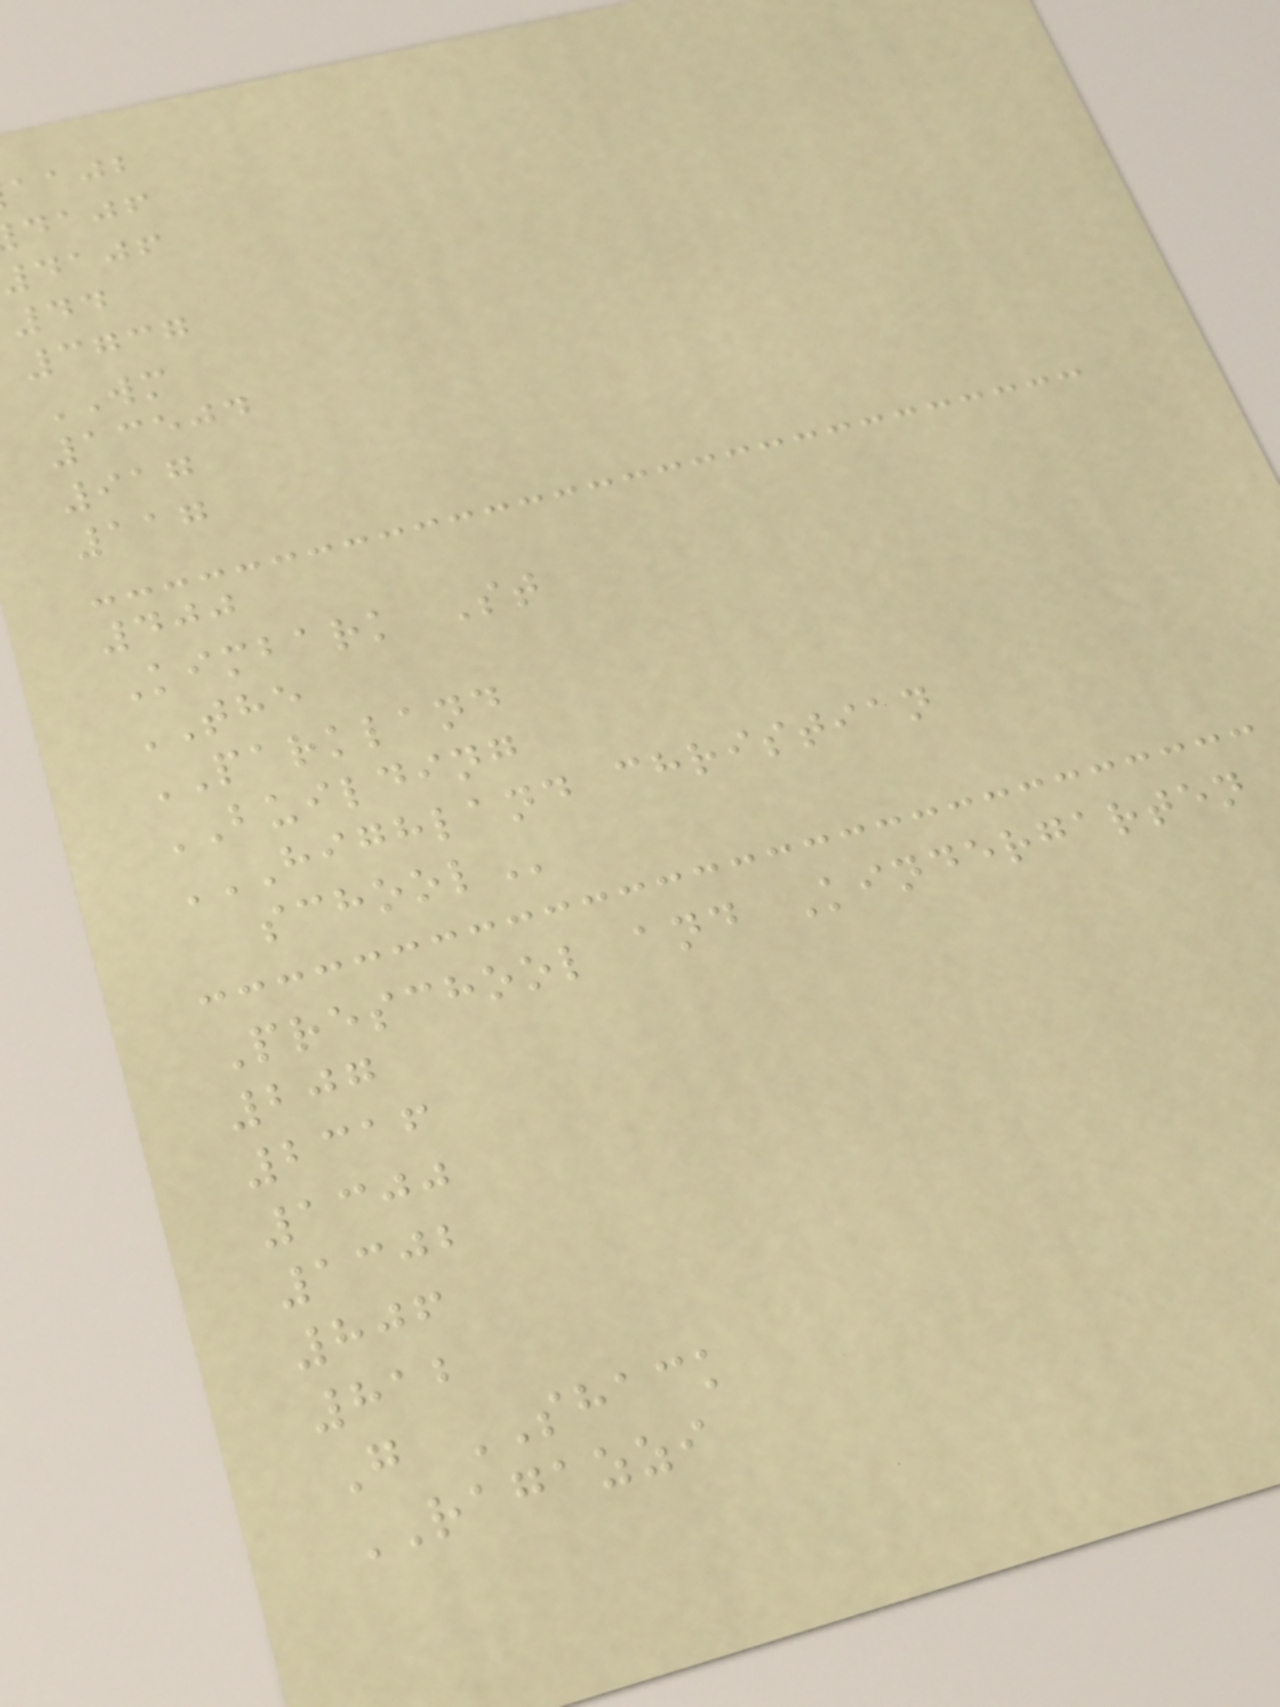aajb
dajf
dajf
44
3737
WM
13504
917
117
400
Kimbark St
THE
PARKLAND
BUILDING
HIGHLAND CHRISTIAN
Preschool and Kindergarten
207
2316
1300
1302
806
812
G SHACK
RAGAZZI
